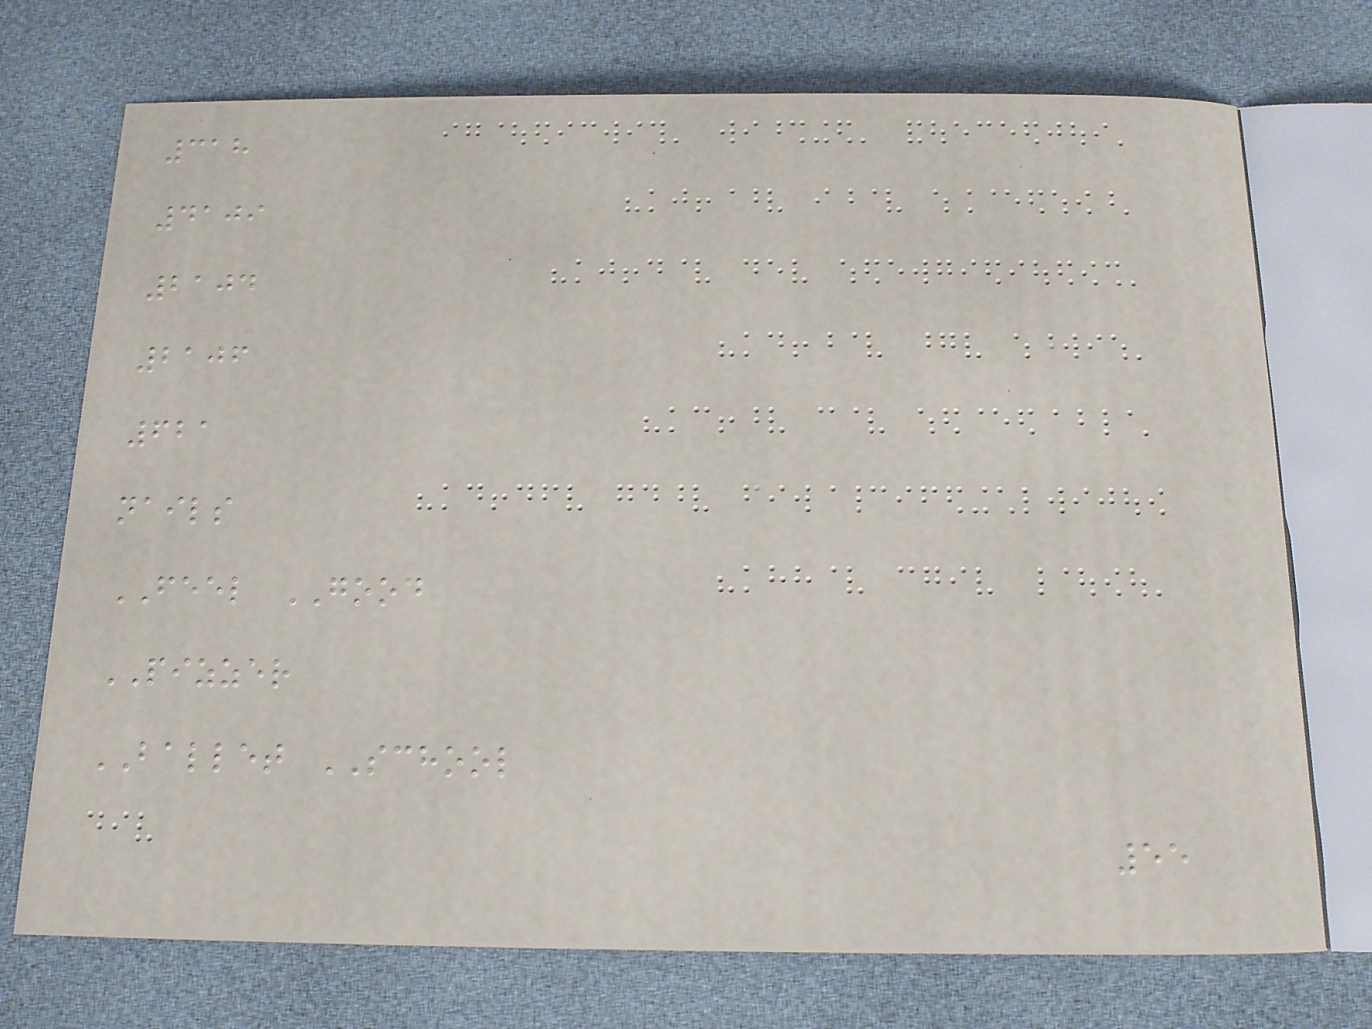318
4109
2104
2106
621
nails
FEEL GOOD
PIZZER
BALLET SCHOOL
55
